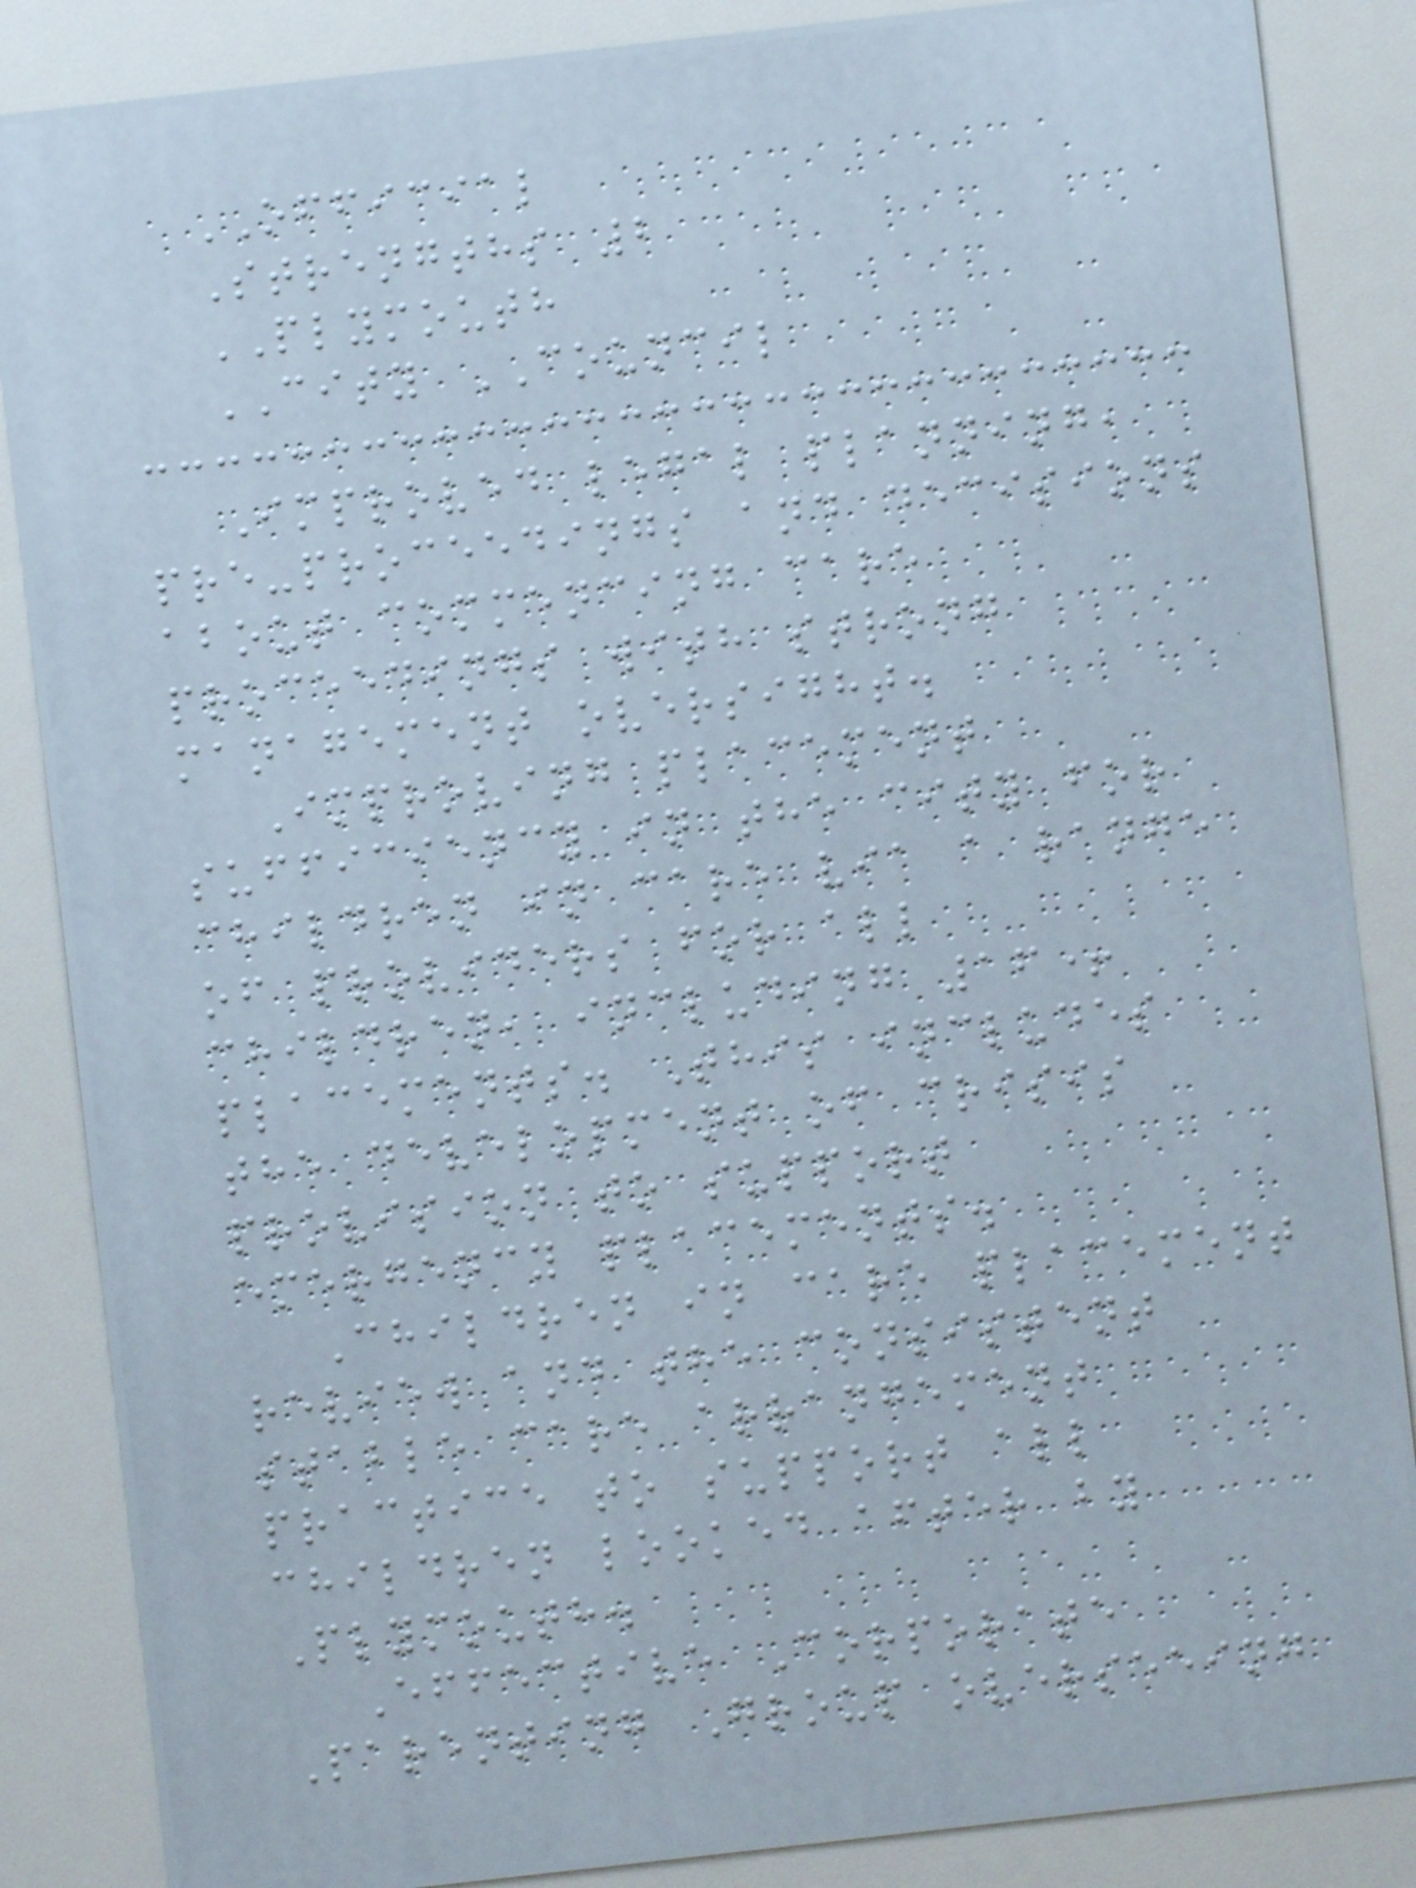OFFICIAL
Strengths 2
PLYMOUTH
CITY COUNCIL
Improved legal planning,
pre-proceedings and decisions
about commencing care
proceedings with strong
management oversight.
Improving placement
sufficiency in the city for
children in care via a range
of providers for all
children, including 16+
placements. This includes
the development of crisis
provision to support
emergency placements.
Children in care placement
review and the consistent
stable care arrangement
practice to support all
children looked after by
Plymouth.
Effective Corporate
Parenting Group overseeing
